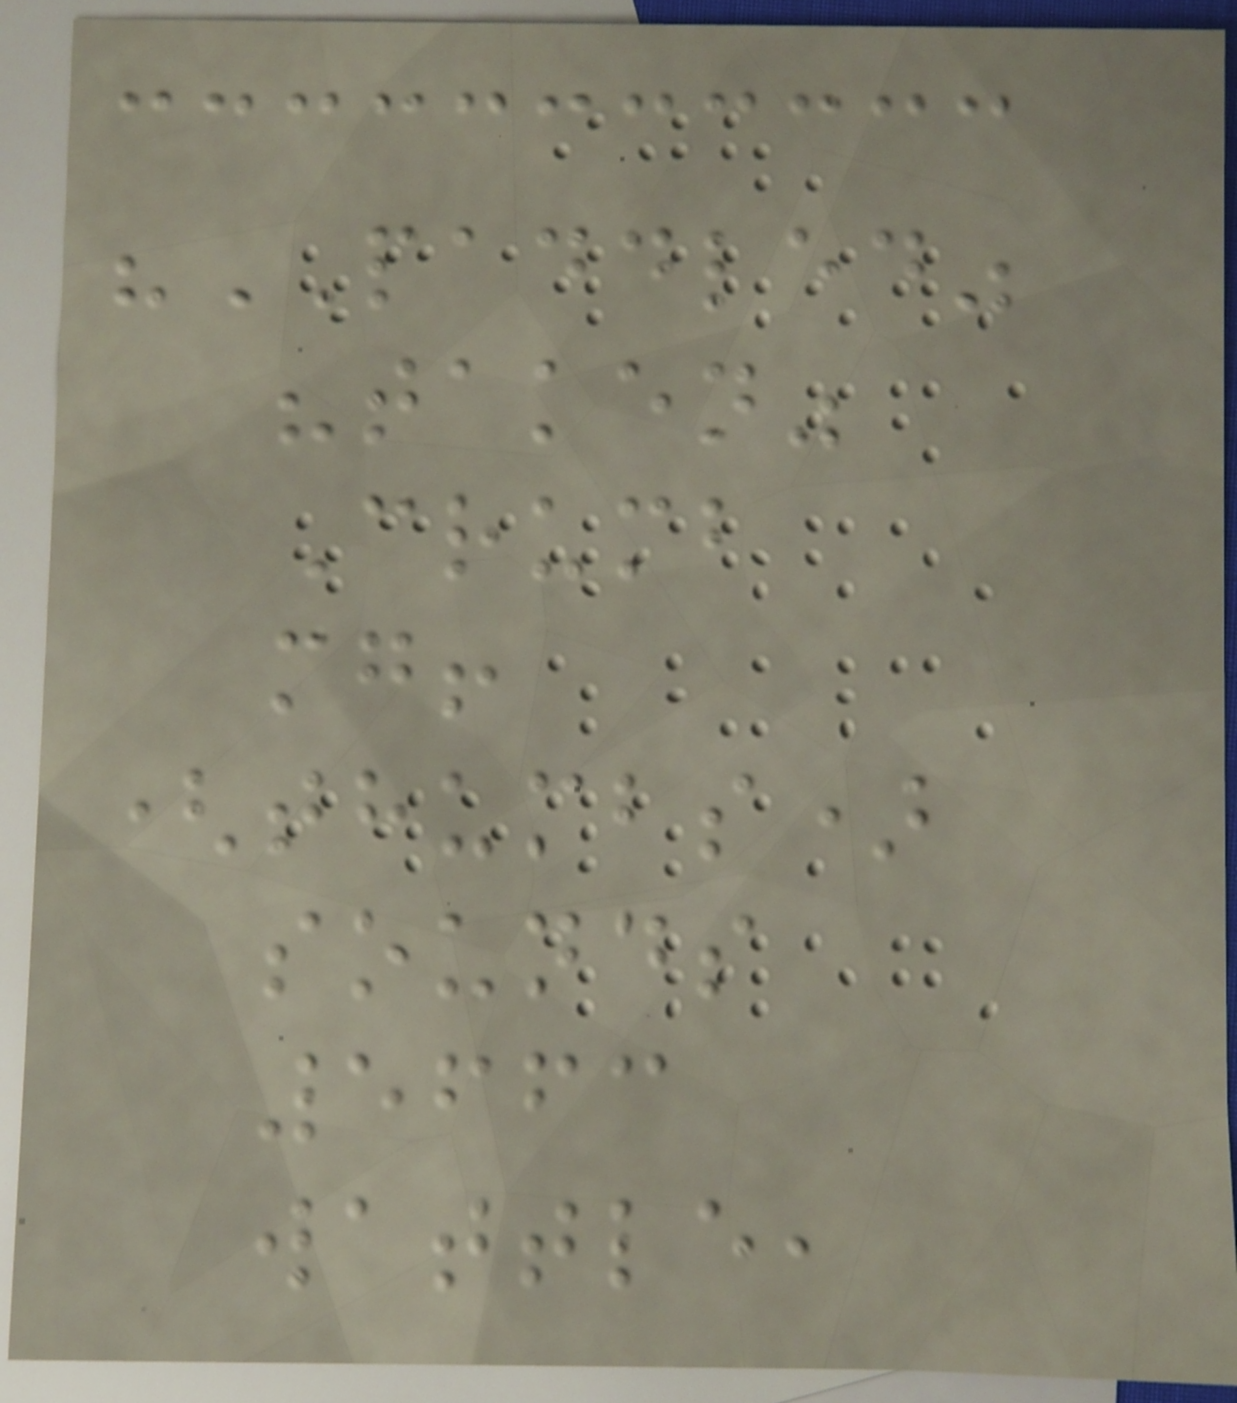"PADDLED"
"taken"
Crumb
mg!
(thumbs)
sounds
5663
wattle,
